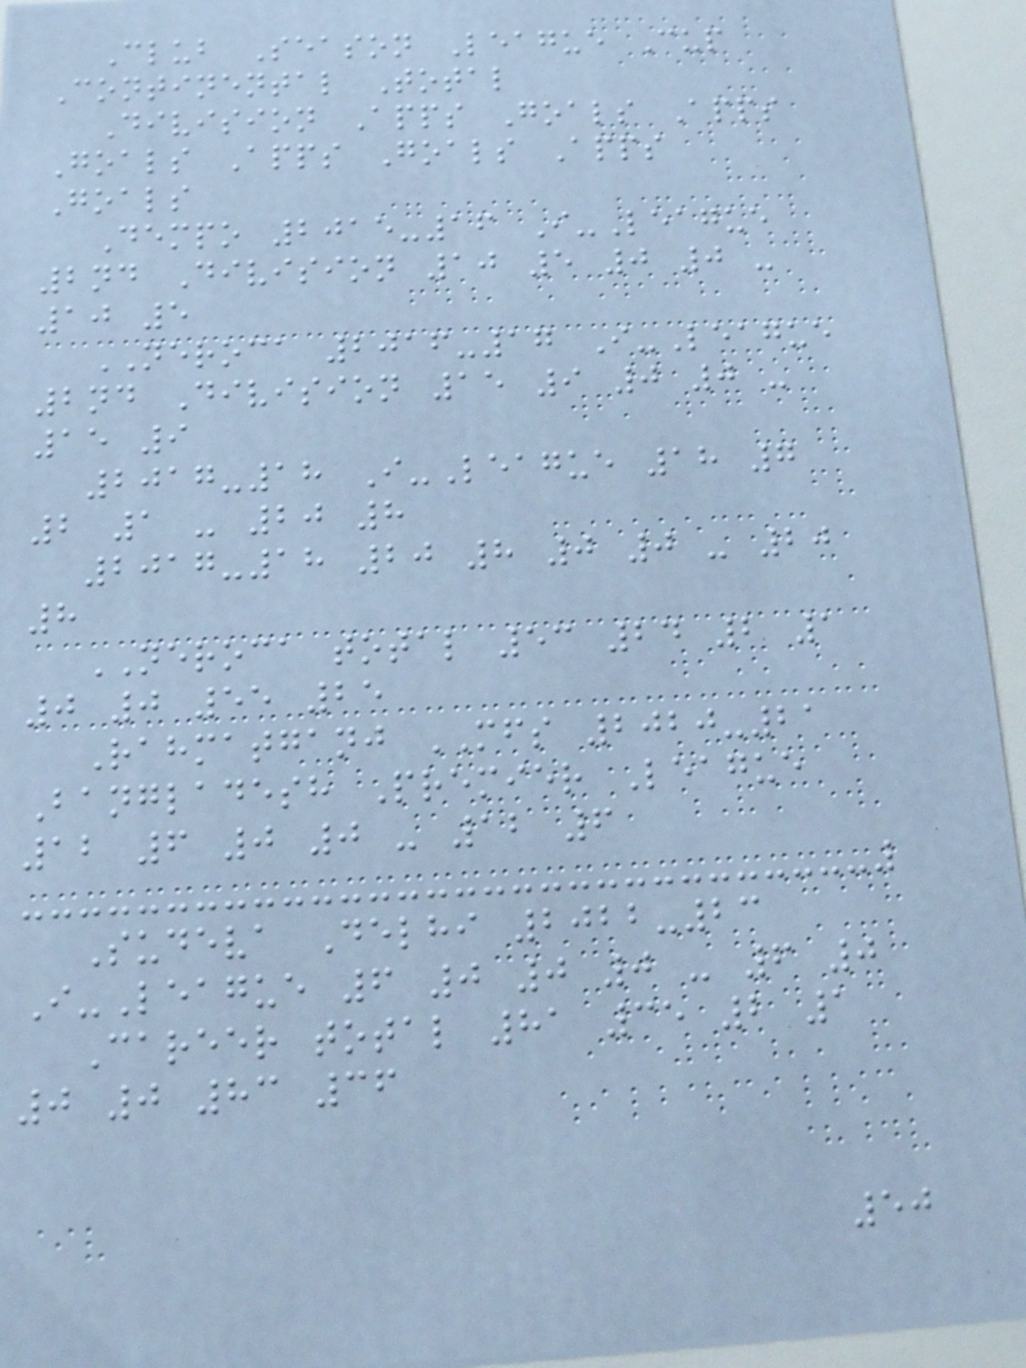Club Season League Cup
Continental Total
Division Apps Goals Apps
Goals Apps Goals Apps
Goals
Dempo 2015-16 I-League
2nd Division 10 5 0 0 -
10 5
NEROCA 2016-17 I-League
2nd Division 15 9 0 0 -
15 9
2017-18 I-League 18 7
2 1 - 20 8
2017-18 20 8 0 0 - 20
8
NEROCA total 53 24 2 1
0 0 55 25
Rahmatganj MFS 2020-21
Bangladesh Premier League
12 6 0 0 - 12 6
Sudeva Delhi 2022-23
I-League 6 0 0 0 - 6 0
Career total 81 35 2 1
0 0 83 36
50
